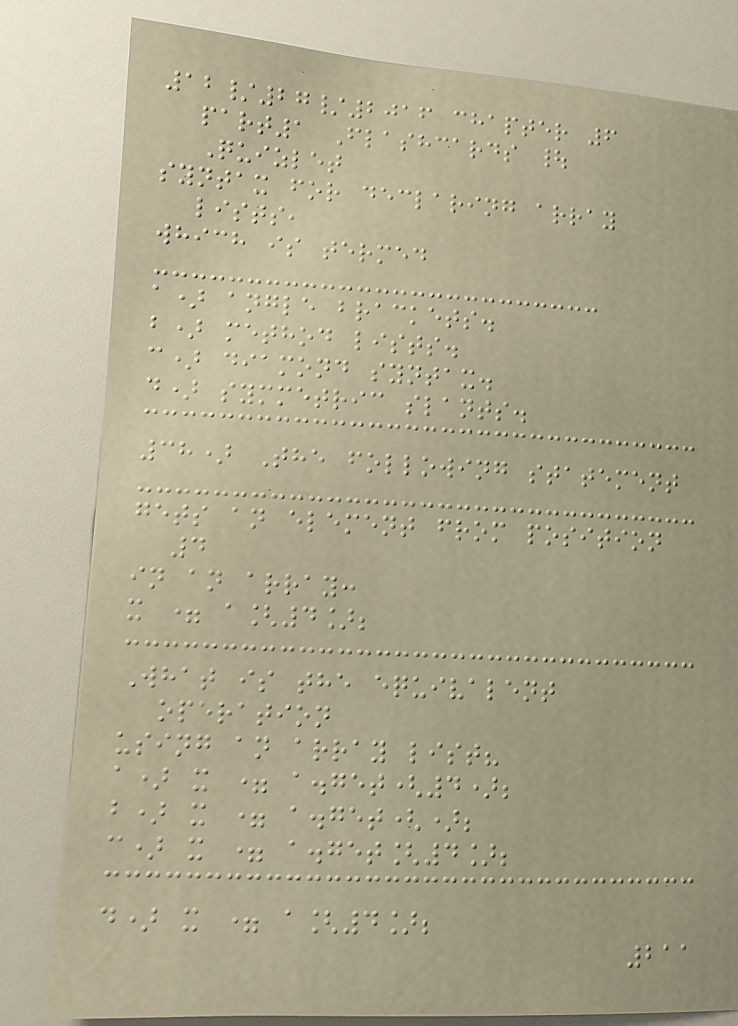12/27/2016 chapter 6
part1 Flashcards |
Quizlet
syntax for declaring array
lists,
which is termed
a) angle brackets.
b) method lists.
c) diamond syntax.
d) symmetric slants.
38) The following statement
gets an element from position
4
in an array:
x = a[4];
What is the equivalent
operation
using an array list?
a) x = a.get(4);
b) x = a.get();
c) x = a.get[4];
d) x = a[4];
211
